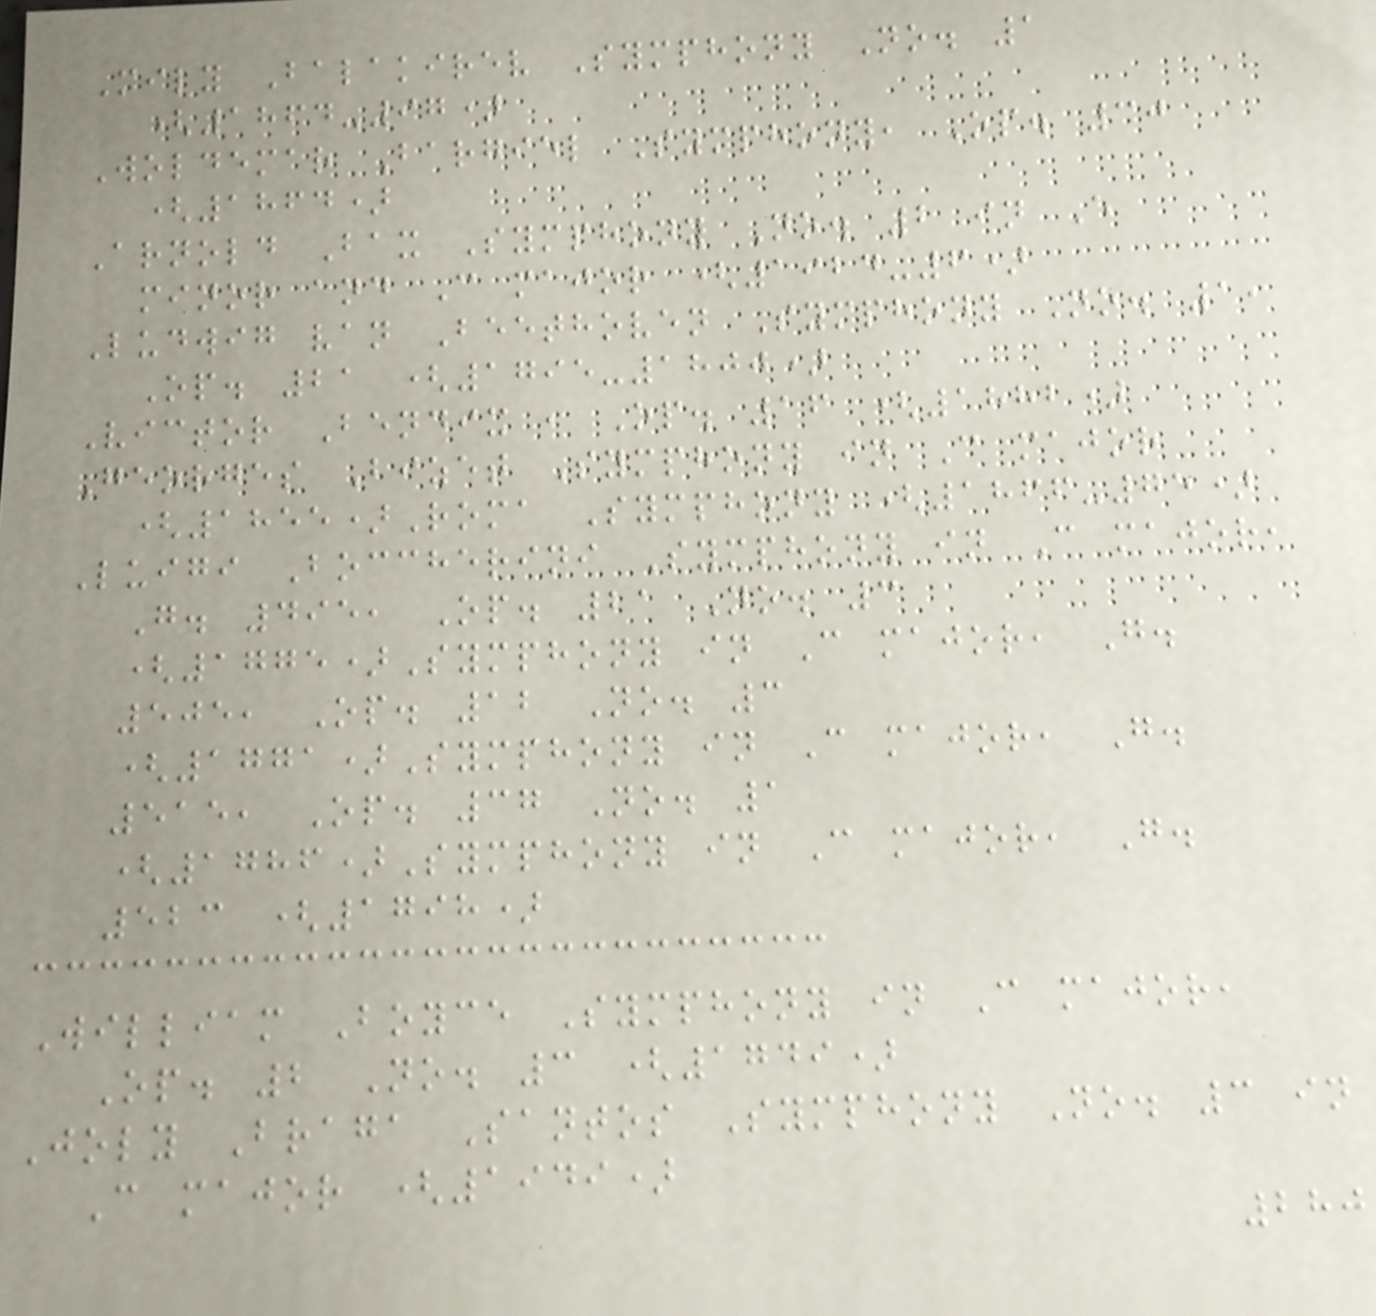Mily Balakirev Symphony No. 1
(1864-97)
Woldemar Bargiel Symphony, Op. 30
(1864)
Arnold Bax Symphony No. 2 in E
minor and C major (1924-6)
Ludwig van Beethoven Symphony No. 1,
Op. 21 (1795-1800)
Victor Bendix , Op. 16 (1882)
Georges Bizet Symphony in C major
(1855)Roma Symphony (1866-75)
Luigi Boccherini Symphony in C major,
G. 495, Op. 21 No. 3
(1775)Symphony in C major, G.
505, Op. 12 No. 3
(1771)Symphony in C major, G.
515, Op. 37 No. 1
(1786)Symphony in C major, G.
523 (1798)
William Boyce Symphony in C major,
Op. 2 No. 3 (1749)
Joly Braga Santos Symphony No. 3 in
C major (1949)
280
